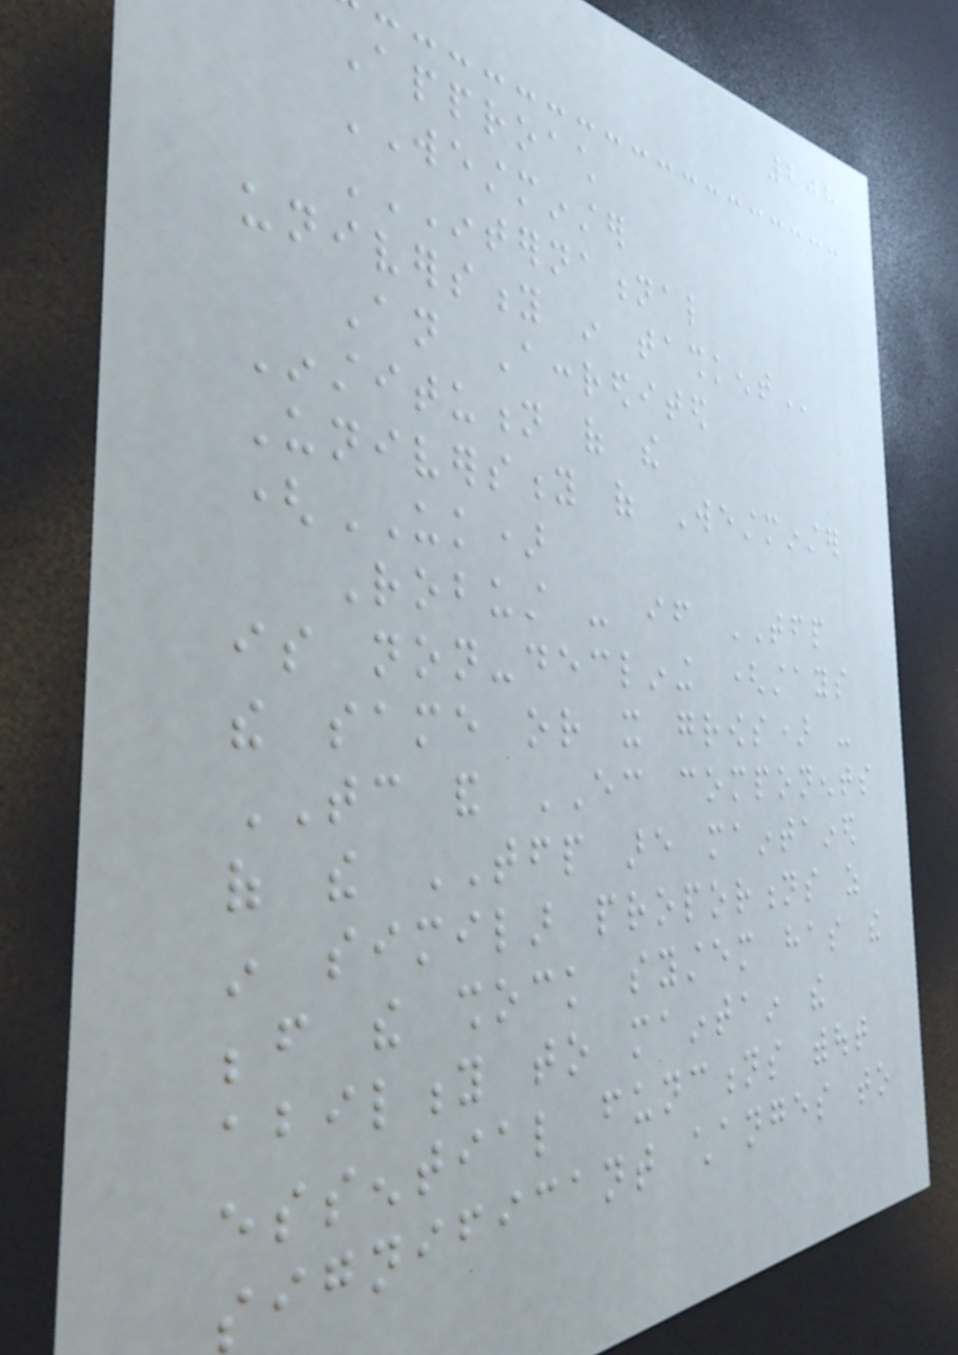208
Approach
WESTMINSTER
INTERNATIONAL
UNIVERSITY IN TASHKENT
An Accredited
Institution of the
University of Westminster
(UK)
Robust - if TFP
is non-declining (stays
the same or it grows) -
TC and EC components
of the TFP are maintained
in similar proportions as
before the shock system has the
ability to maintain the
essential functions without
significant changes to
